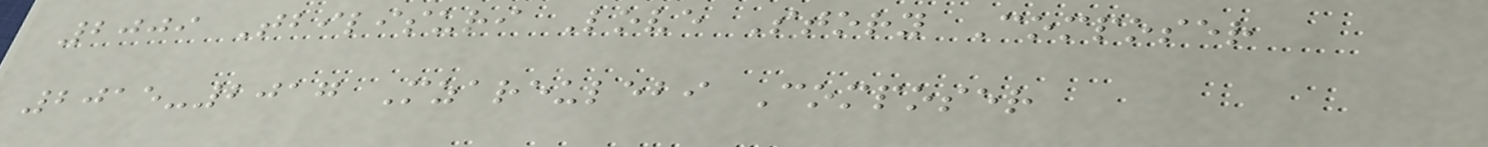2009 Tbilisuri Love Story Composer
2015-2017 Mzareulebi Composer
